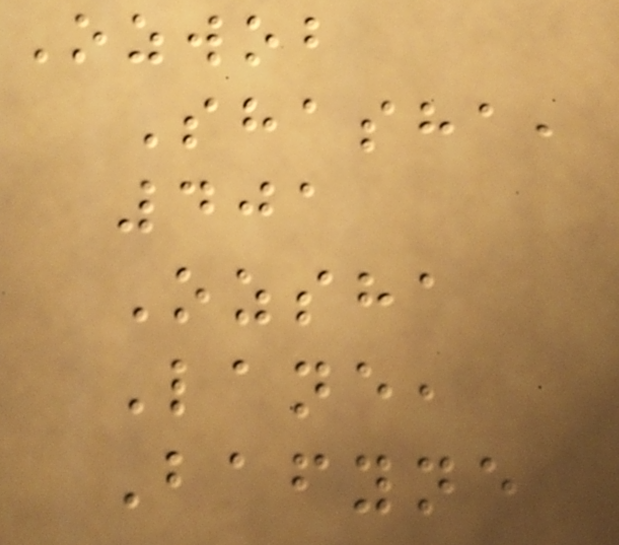Ozwob
Shasha,
401
Ozsha
Lane,
Bafyne
